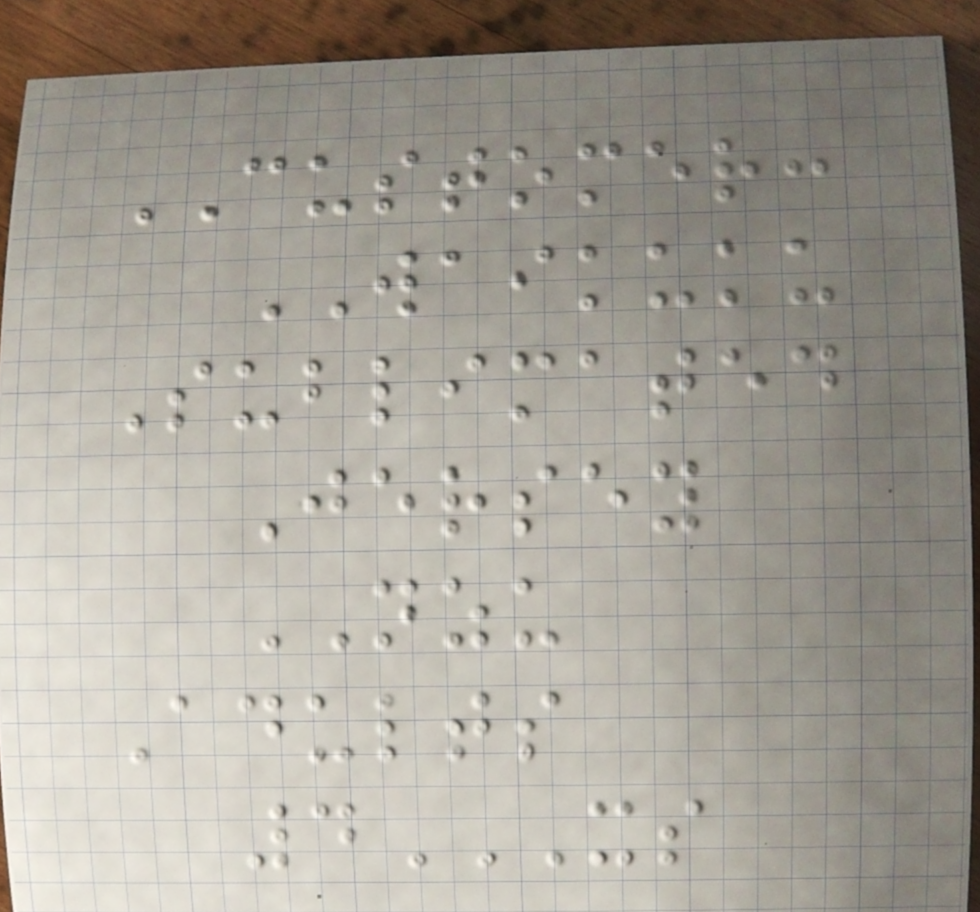CUSTOMER:
WAIKUKU
Sublimated
Jersey
NZU
Adults
4XS
